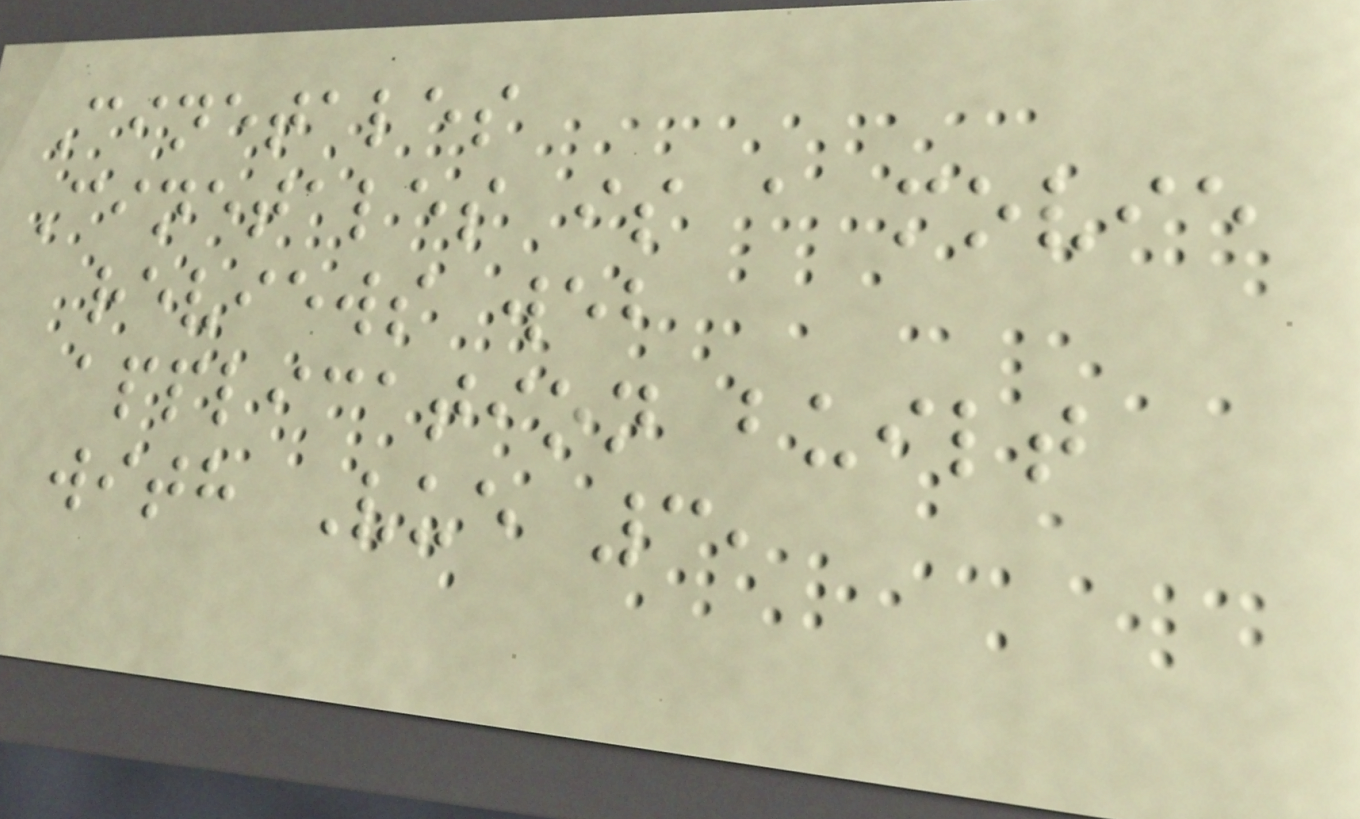Cinetales
Cinetales is a movie
reviews web
application built
with Vue 3,
